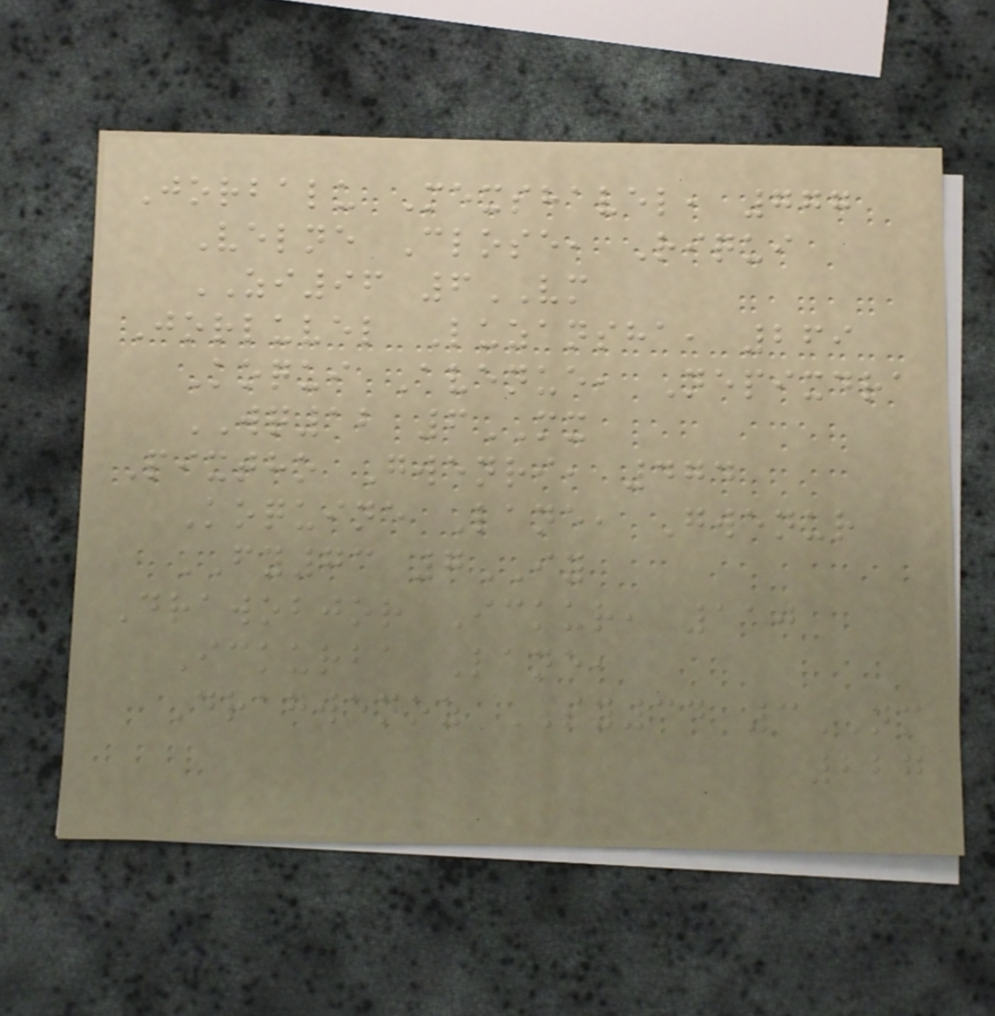Jorbalu Mexshavel, 777
Velne Close, Riqui
ZI96 6VM
Jorluvel Luzansha, 269
Koqui Avenue, Nepixdra
WQ12 6MX
Pixtho Gwenri, 474
Koquine Lane, Gwenur
FY73 7IY
Drawobjor Ickur, 110
Ickurba Lane,
Dragwenoz SY34 3NM
227
